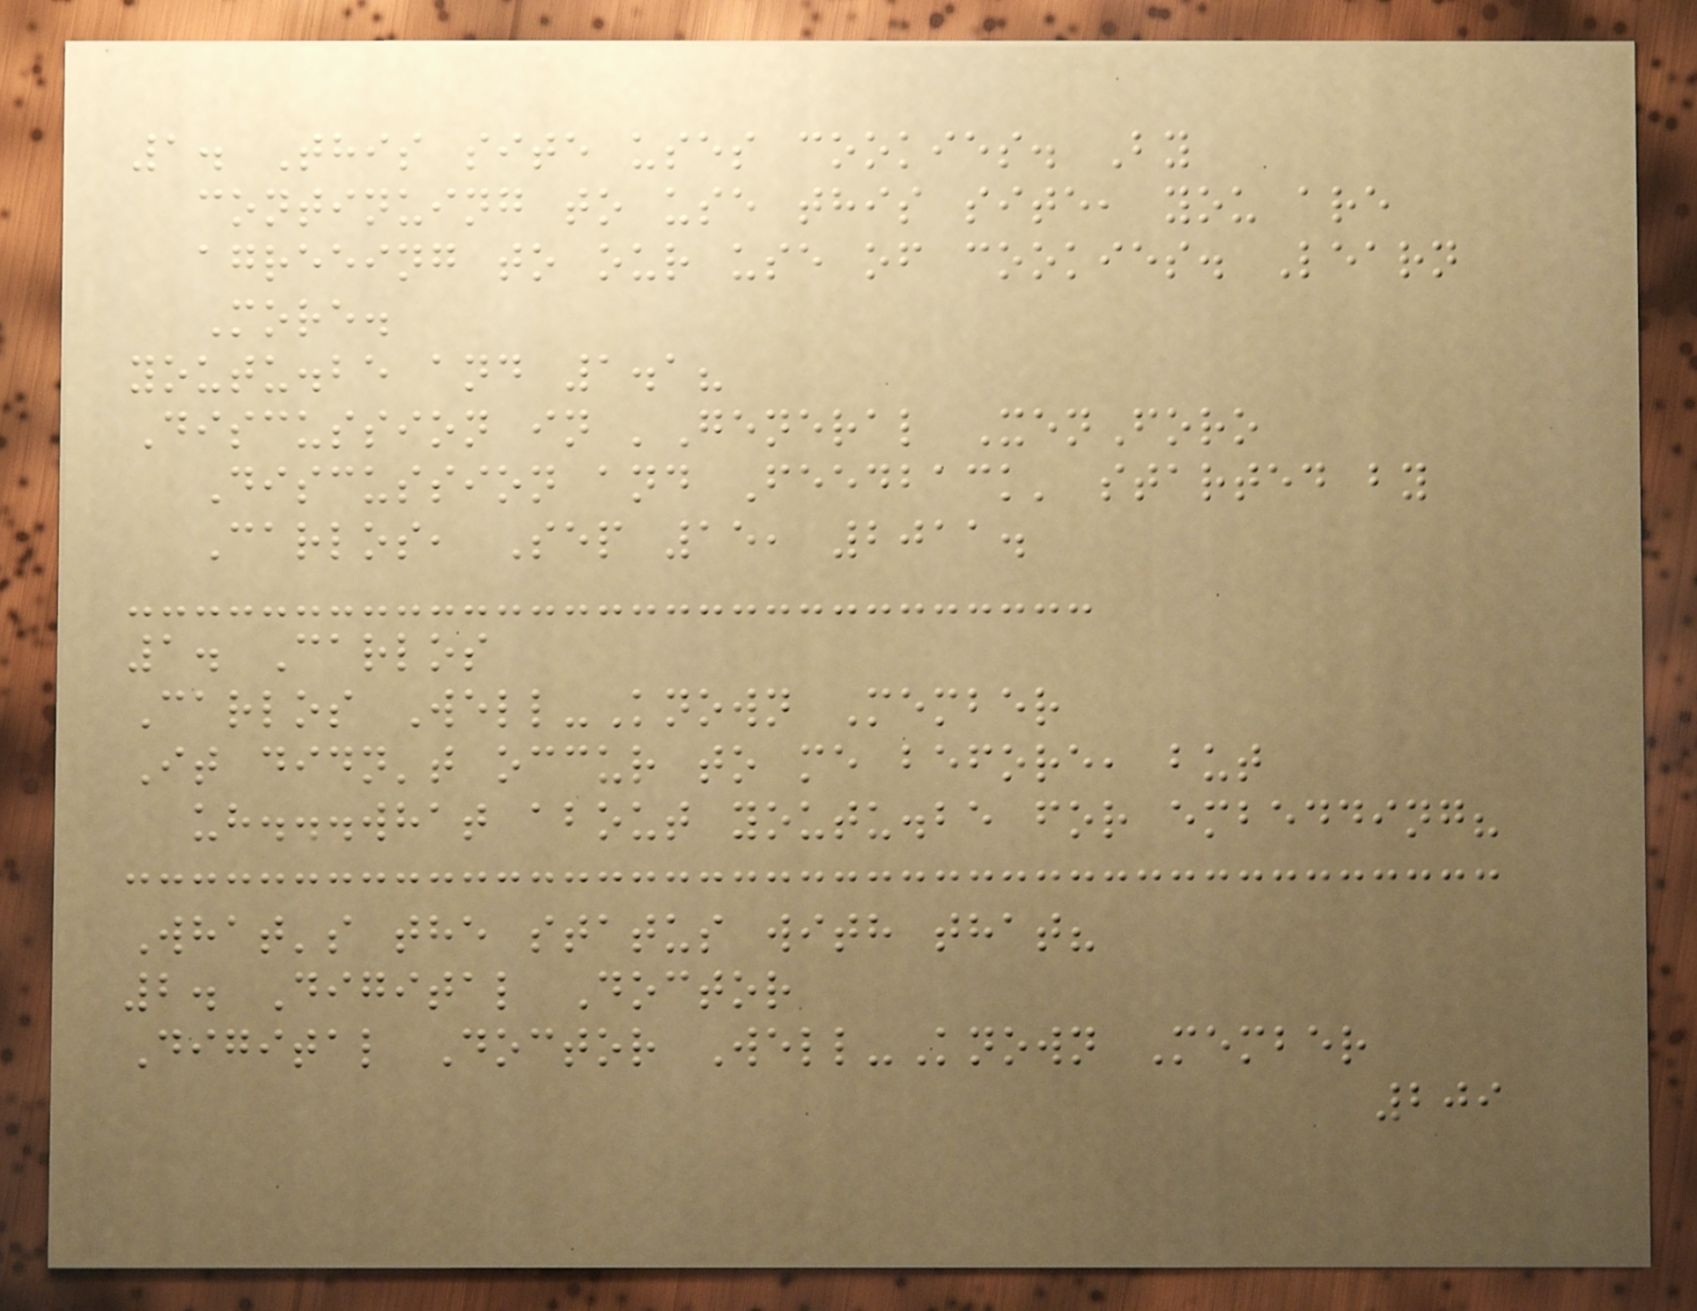1. This site uses cookies. By
continuing to use this site, you are
agreeing to our use of cookies. Learn
More.
youtu.be and 1.1?
Discussion in 'General XenForo
Discussion and Feedback' started by
Carlos, Sep 15, 2011.
1. Carlos
Carlos Well-Known Member
It didn't occur to me before, but
uh...what about youtu.be for embedding?
What's the status with that?
2. Digital Doctor
Digital Doctor Well-Known Member
209
